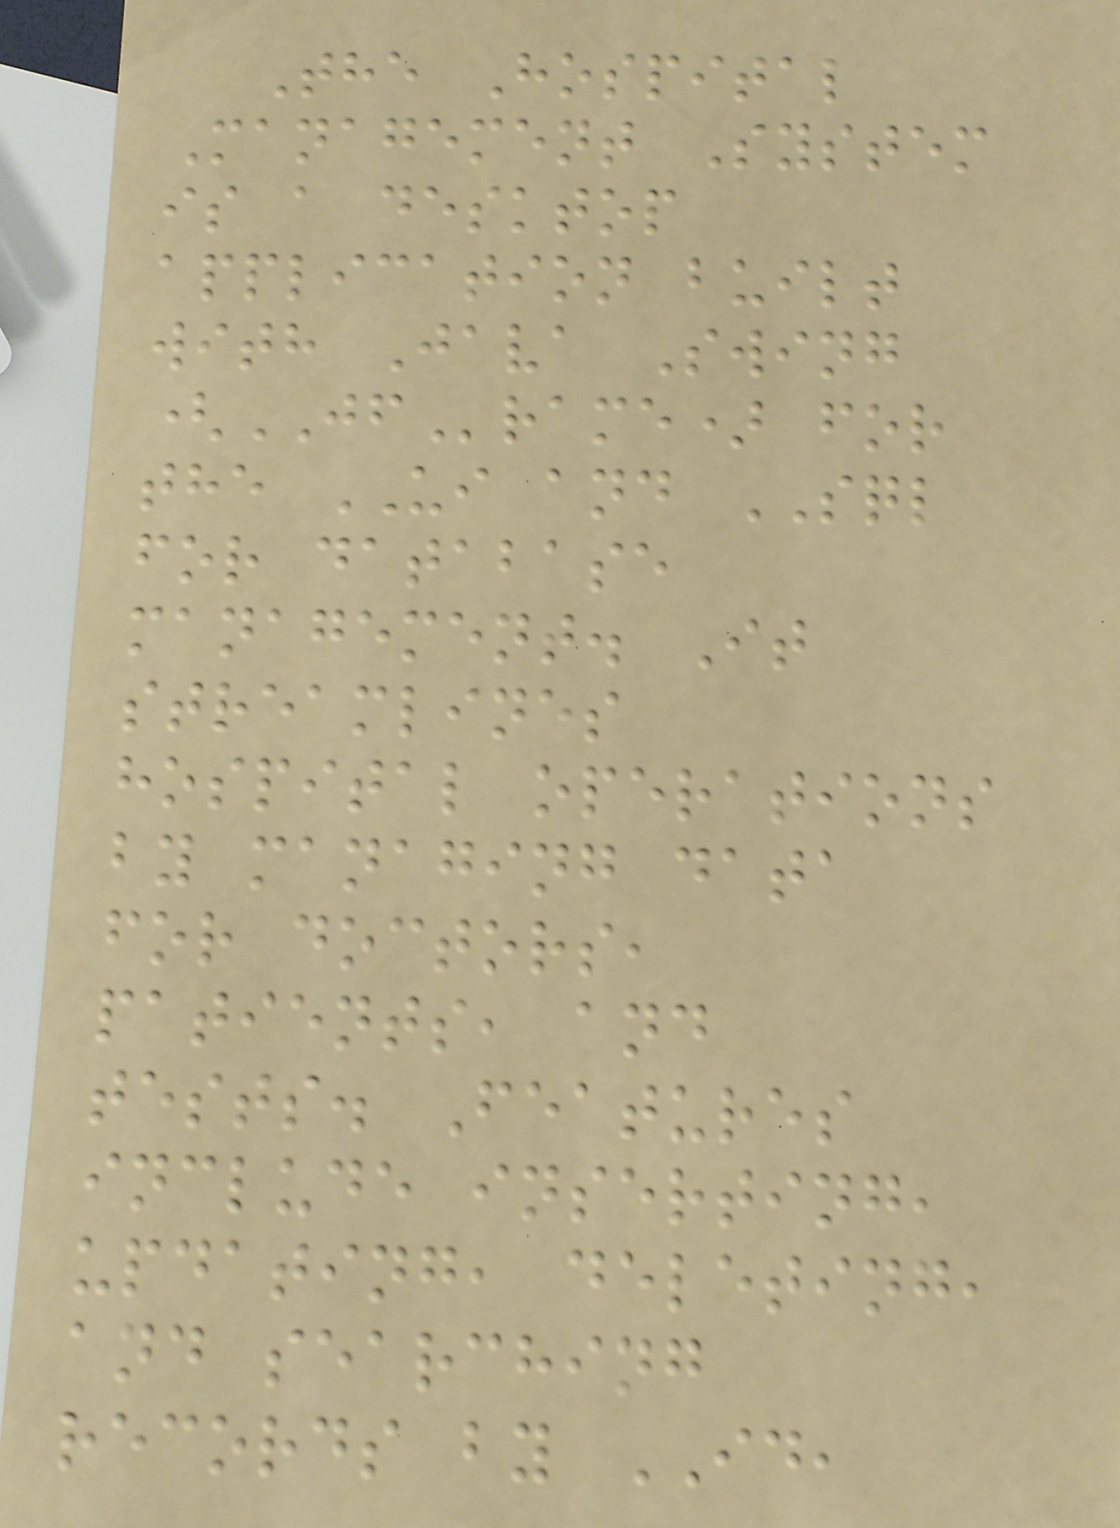The Hospital
Management System
is a desktop
application built
with Java Swing
(JFrame) for
the UI and SQL
for database
management. It
streamlines
hospital operations
by managing data
for doctors,
patients, and
tests. Features
include inserting,
updating, deleting,
and searching
records by ID,
